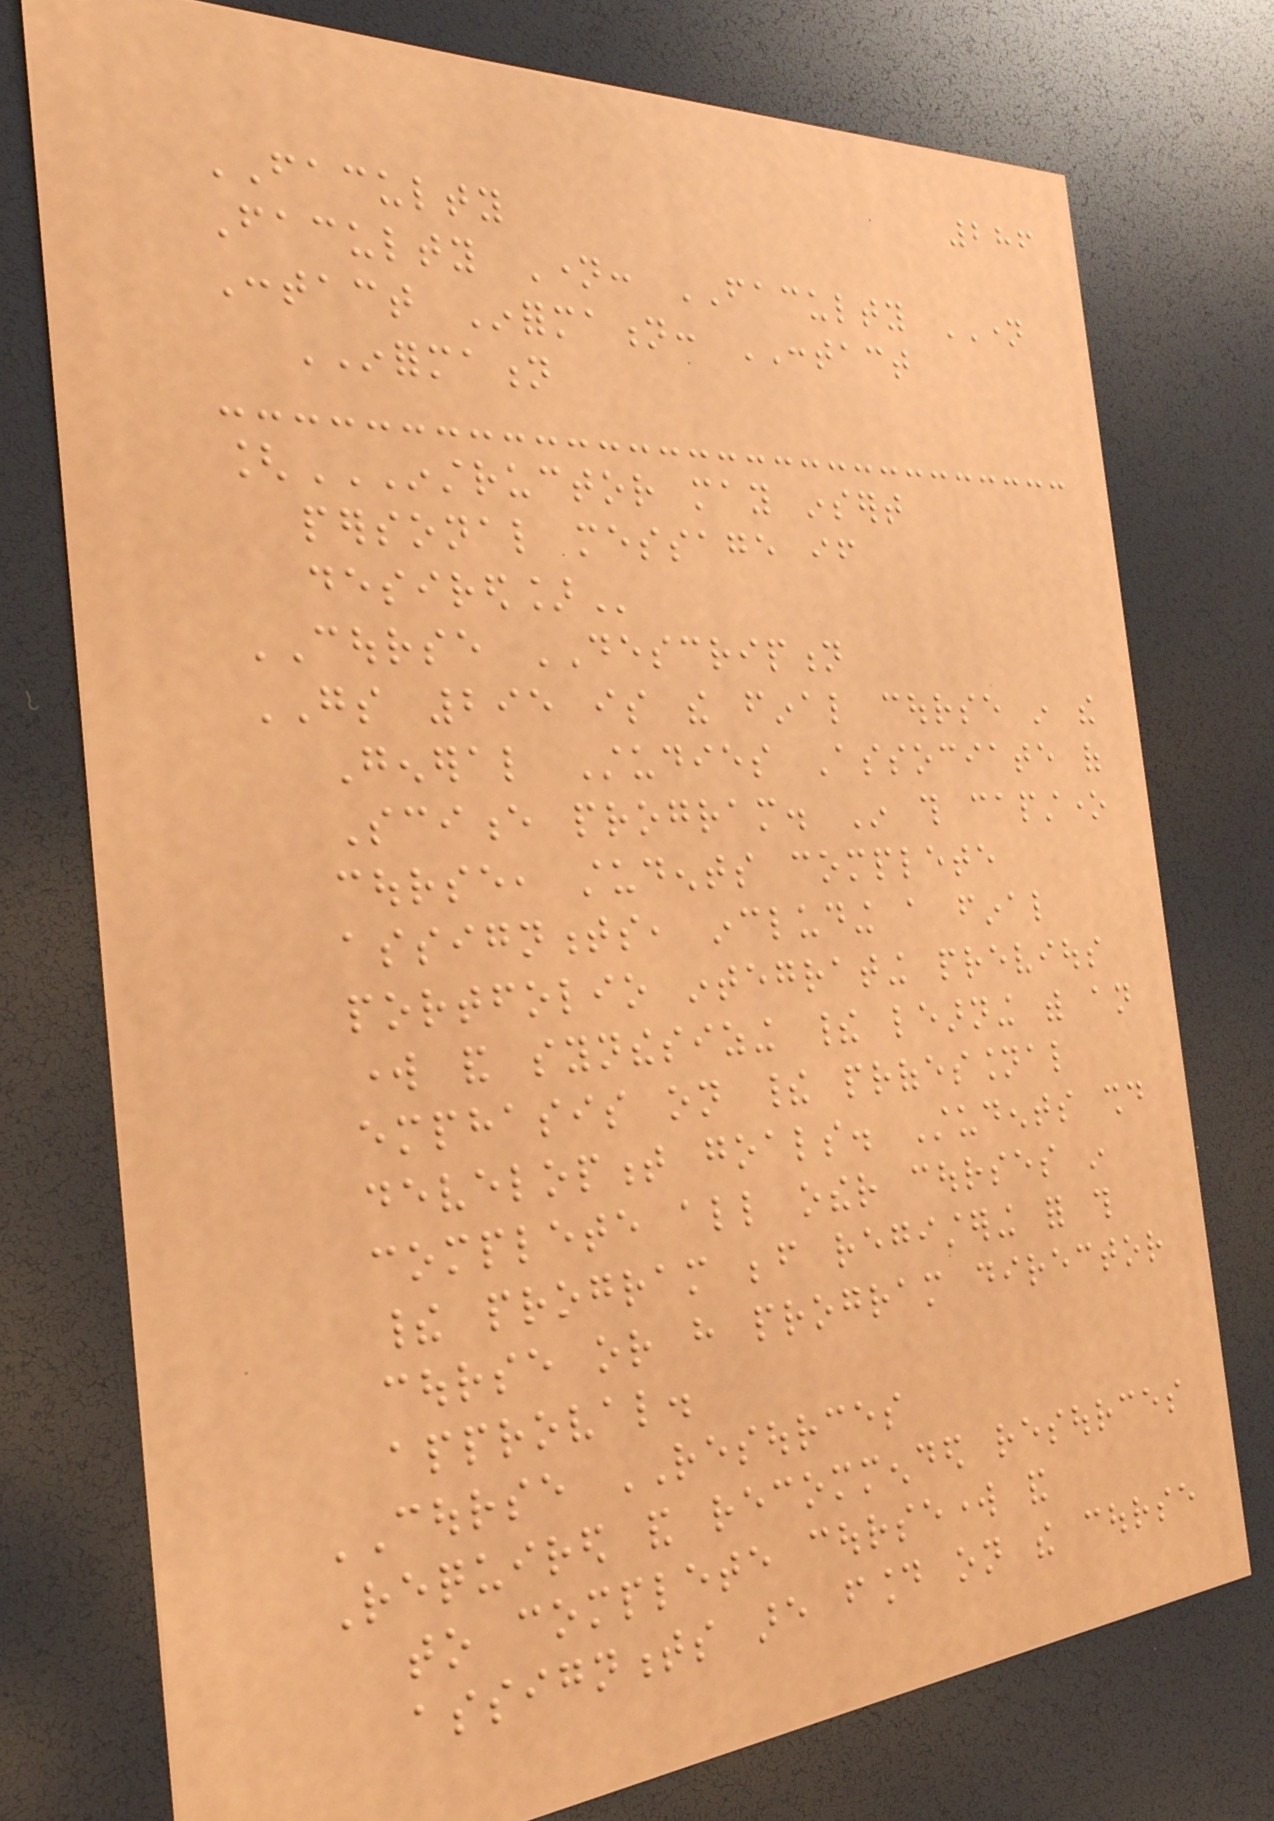286
FACULTY
Faculty Name: FACULTY NAME
Contact Information: CONTACT
INFORMATION
[INSTRUCTOR MAY INSERT
PERSONAL MESSAGE IF
DESIRED]
COURSE DESCRIPTION
GS 295 is the final course in the
General Studies Associate of
Science program. In this capstone
course, students complete
assignments, including a final
portfolio integrating previous
work and synthesizing their learning with an
emphasis on their professional
development goals. Students should
complete all other courses in
their program before registering for this
course or have program director
approval.
COURSE RESOURCES
Required and recommended resources
to complete coursework and
assignments are found on the course
